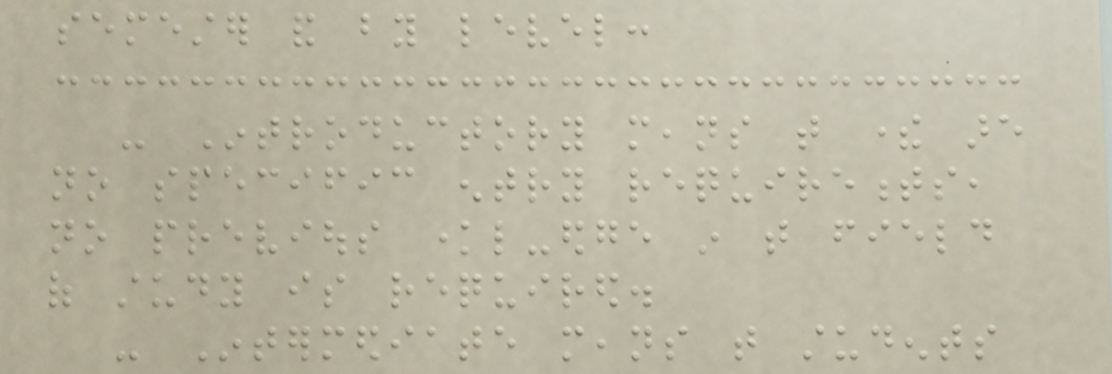semester and by level:
- Introductory means that there are
no specific entry requirements,
no previous knowl-edge in that field
of study is required.
- Intermediate means that students
